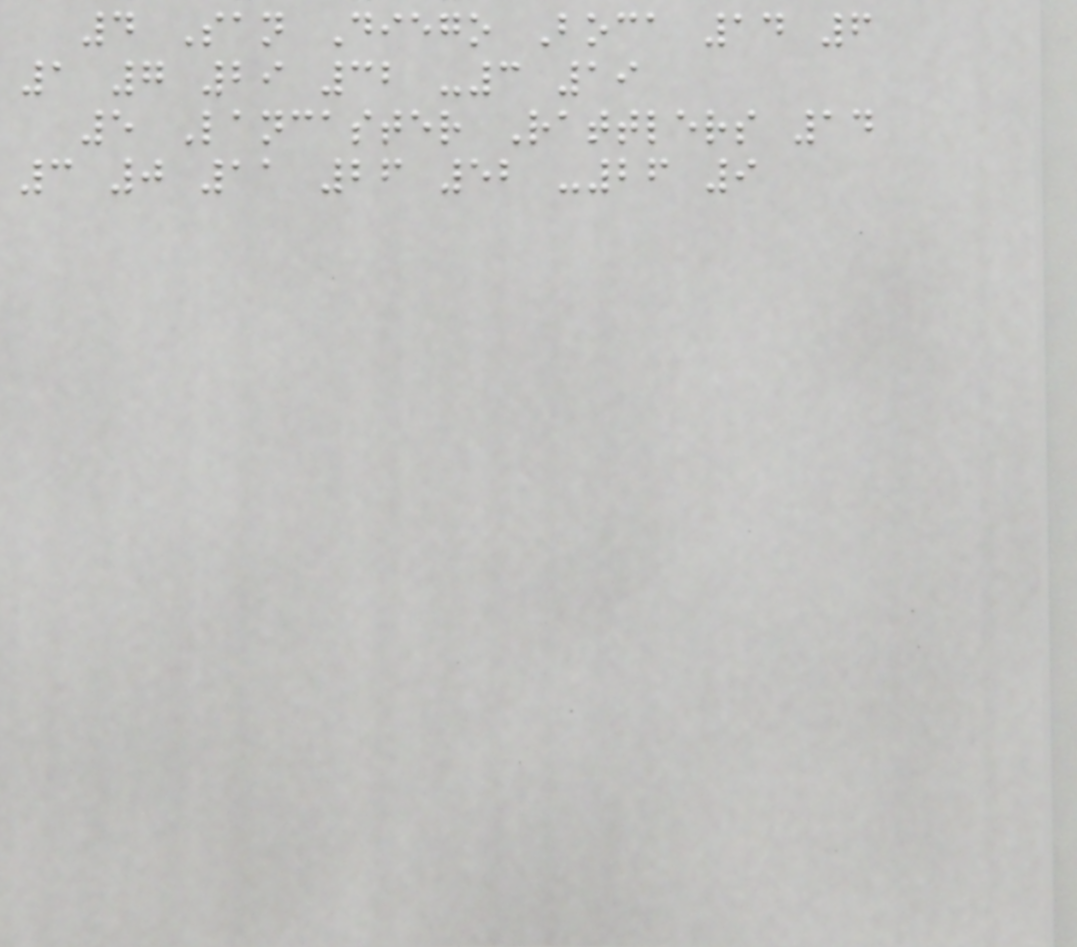4 San Diego Boca 14 6
1 7 29 32 -3 19
5 Lancaster Rattlers 14
3 0 11 26 52 -26 9
